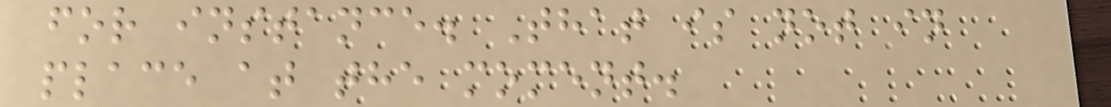for instance. That is not in
place at the moment.
